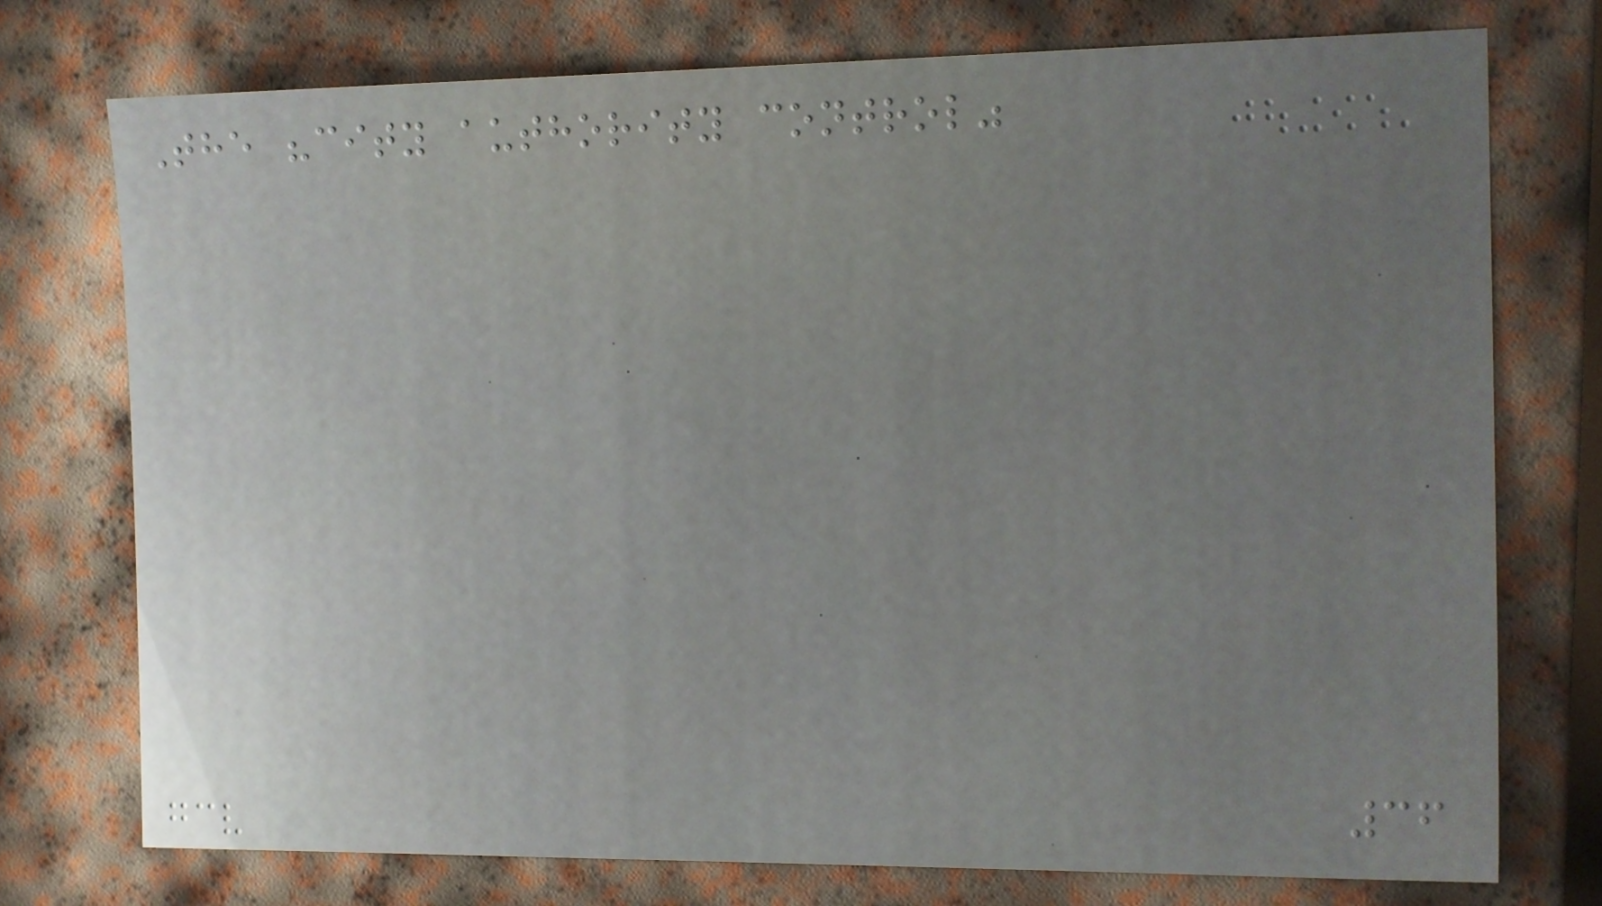The "city authority control"
36
